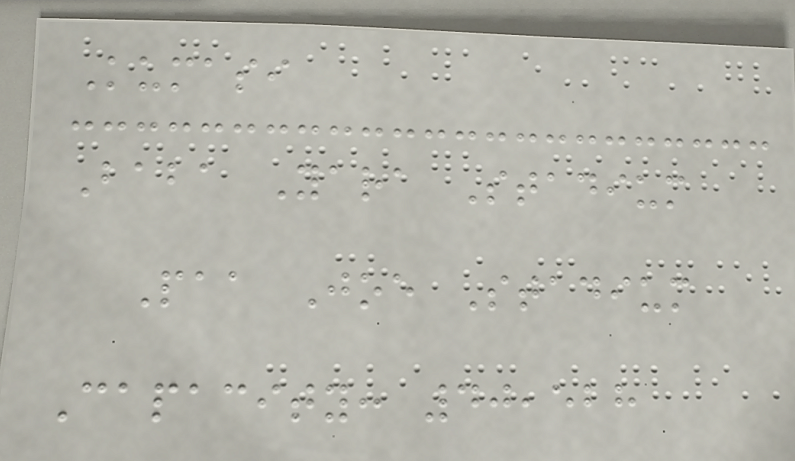Kumasi
Baba Yara Stadium
Paa Joe Stadium
Capacity: 40,528
